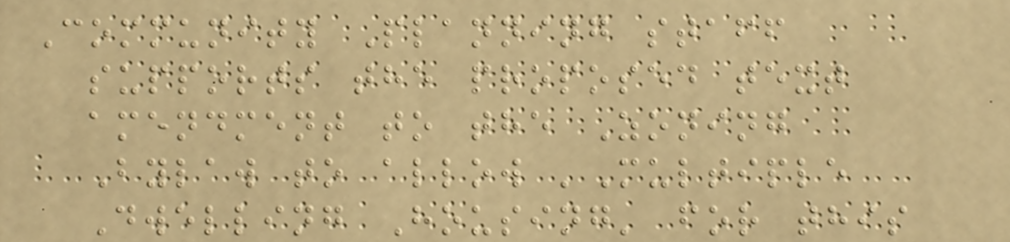Community Planning staff
supports the proposed text
amendment to the Zoning
Bylaw to allow 'Multiple
Dwelling Housing' for this
